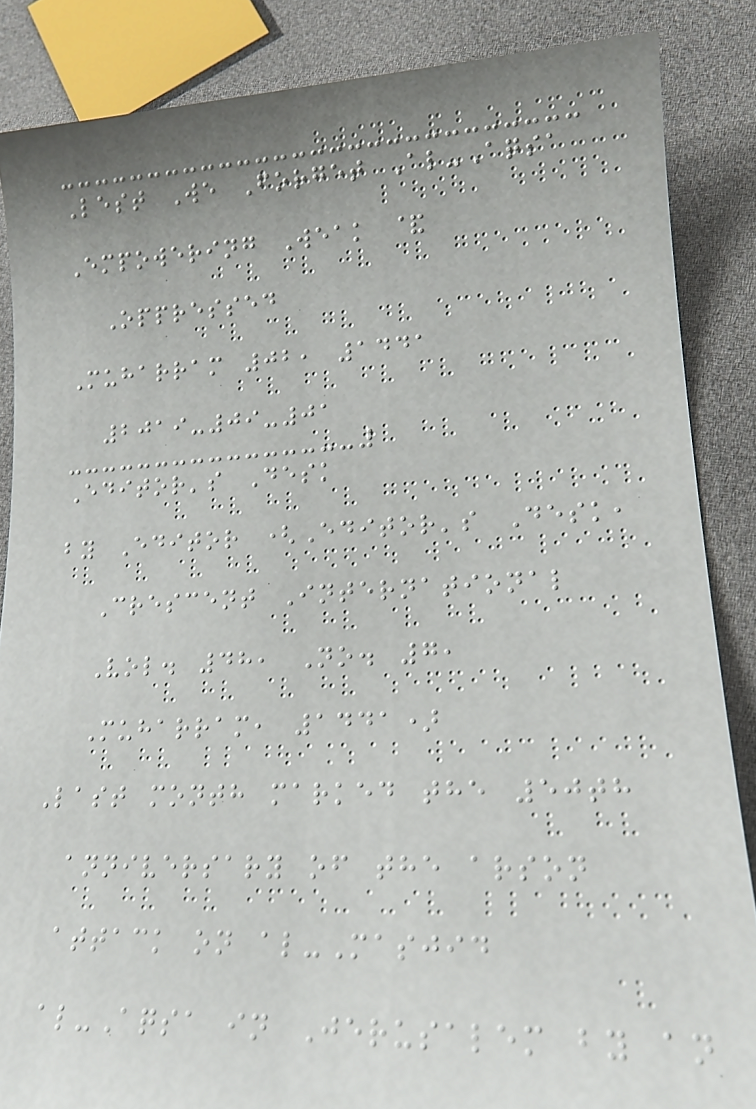Lest We Forget Al-Aqsa
Empowering Weak &
Oppressed
Muharram 02, 1441
2019-09-01
Editor's Desk
by Editor (Editor's Desk,
Crescent International
Vol. 48, No. 7,
Muharram, 1441)
Last month marked the 50th
anniversary of the arson
attack on al-Masjid
al-Aqsa in Jerusalem by an
